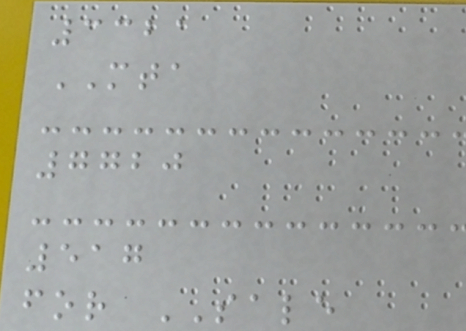3321
MTA
7720
517
for SALE
